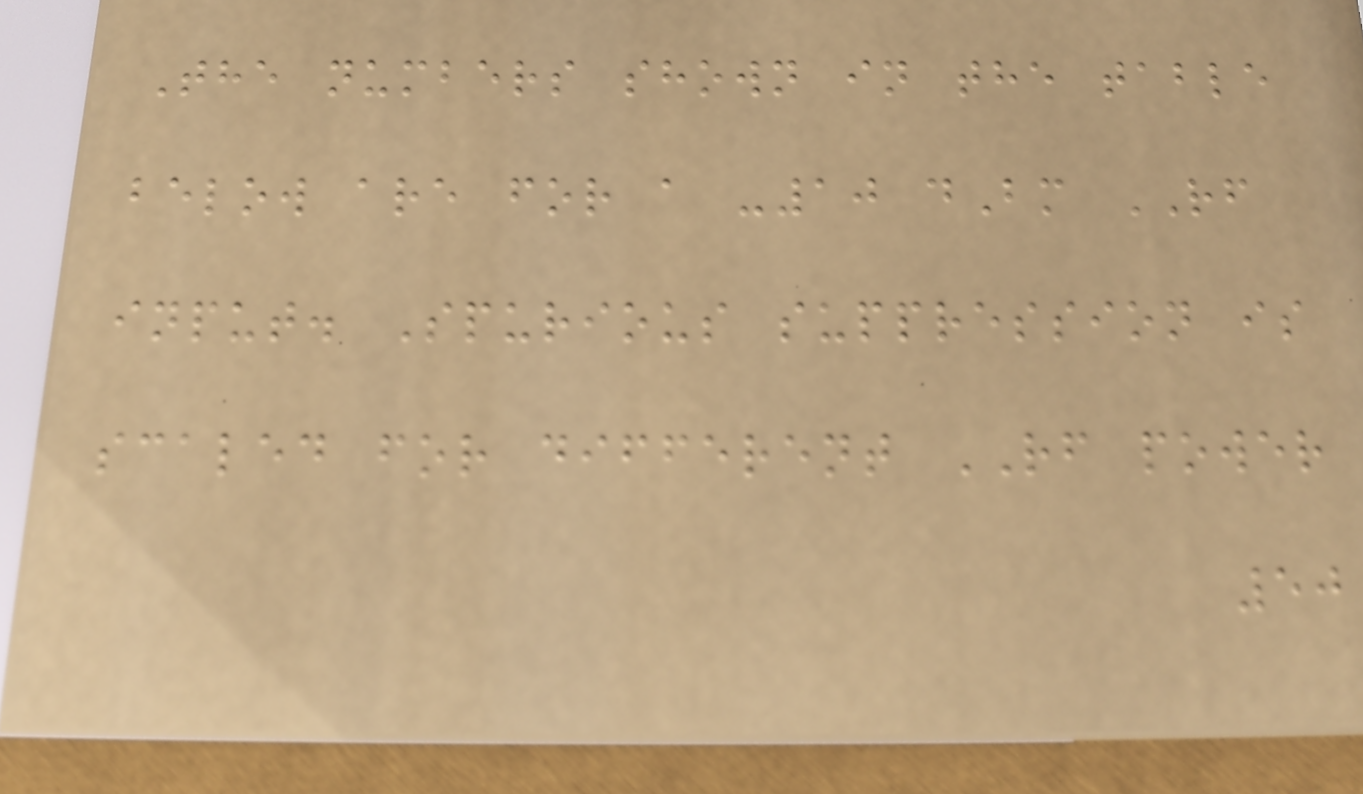The numbers shown in the table
below are for a -10 dBm RF
input. Spurious suppression is
scaled for different RF power
50
